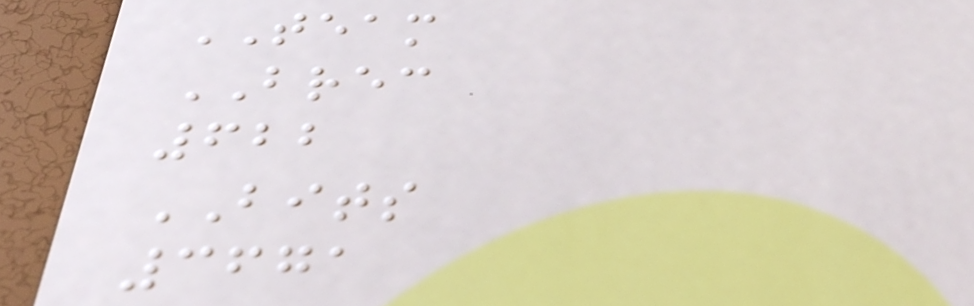TEAM
BREC
622
BITS
3671
